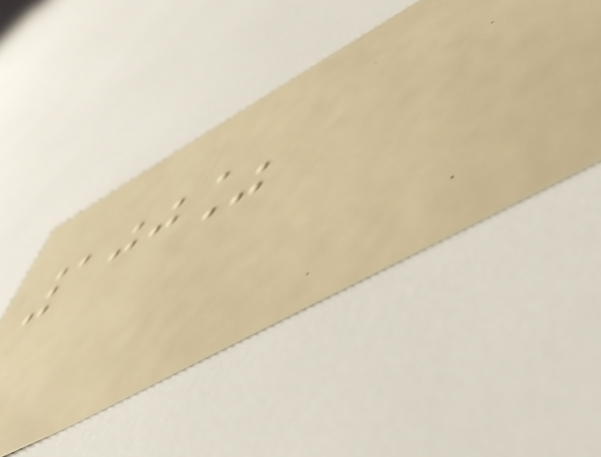100%
